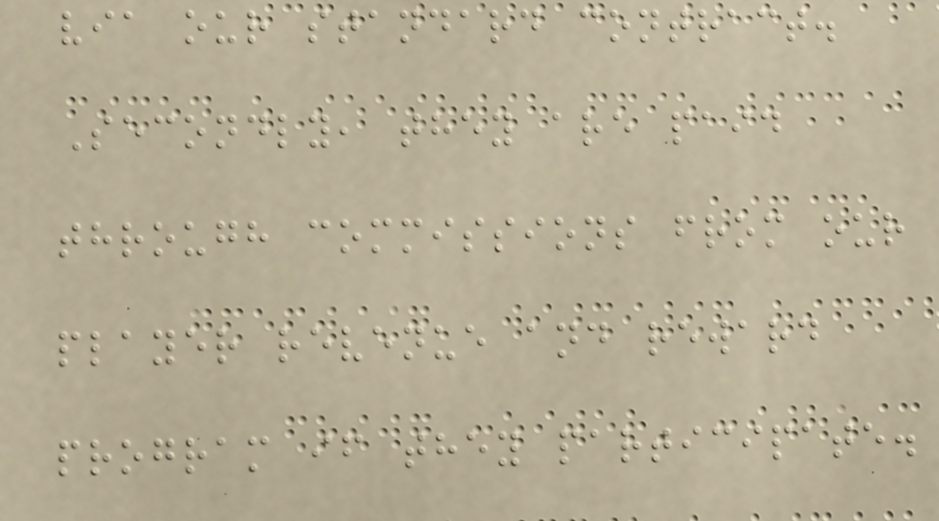via our standard contract.
Secondly, they are paid
through commissions from our
player revenue and reward
program if they participate.
